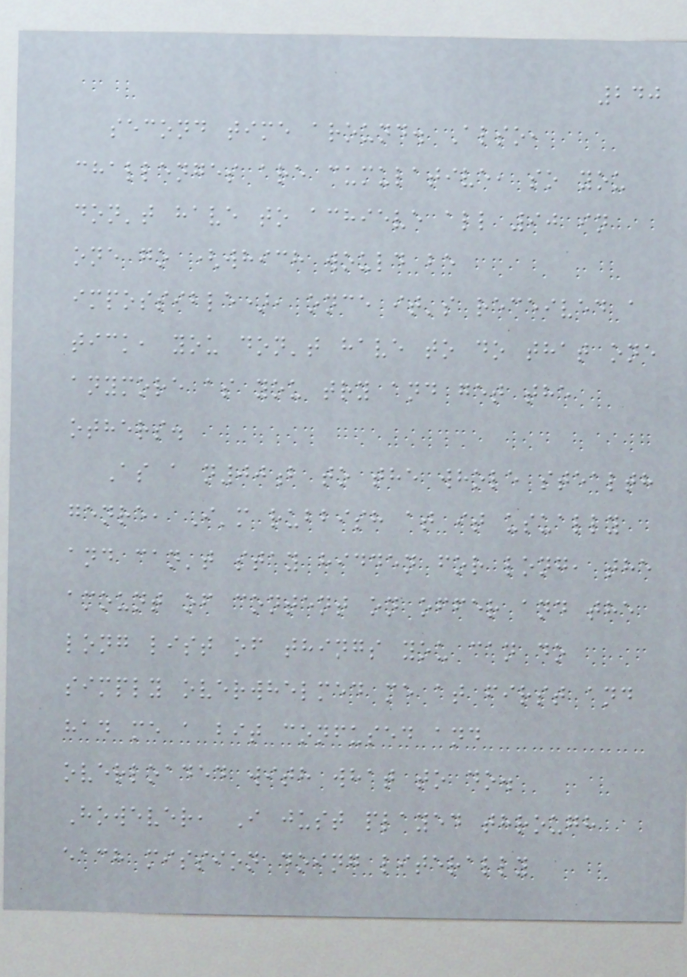240
second time around. Also,
challenges are cumulative, so you
don't have to achieve all 90 in
one go (which would be
impossible), once it's received a
tick, you don't have to do that one
anymore as you try and get the
others.
As a n00b to the whole stealth
genre, I'm rubbish at it usually
and can't stay hidden for long, the
amount of content on offer and the
long list of things you can do
simply overwhelmed me at first and
had me a bit confused and
overloaded with what to do.
However, I just played through
each mission doing literally
